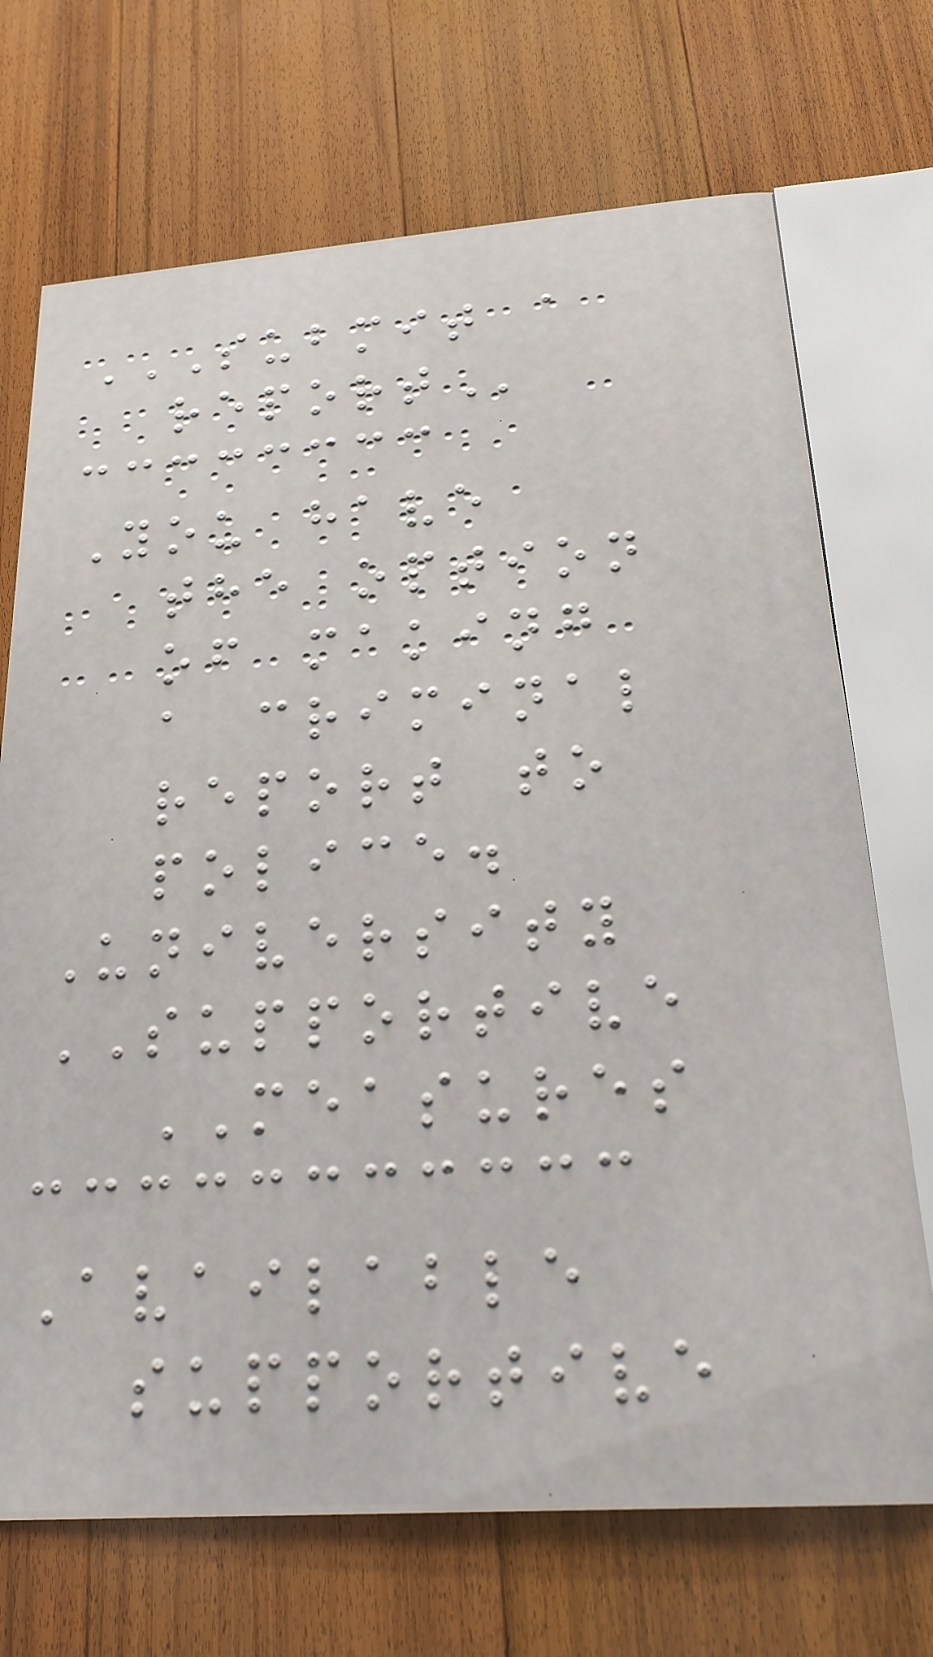SUBMIT A
REPORT
You have
the option
of making
a criminal
report to
police.
University
SUPPORTIVE
MEASURES
Available
supportive
